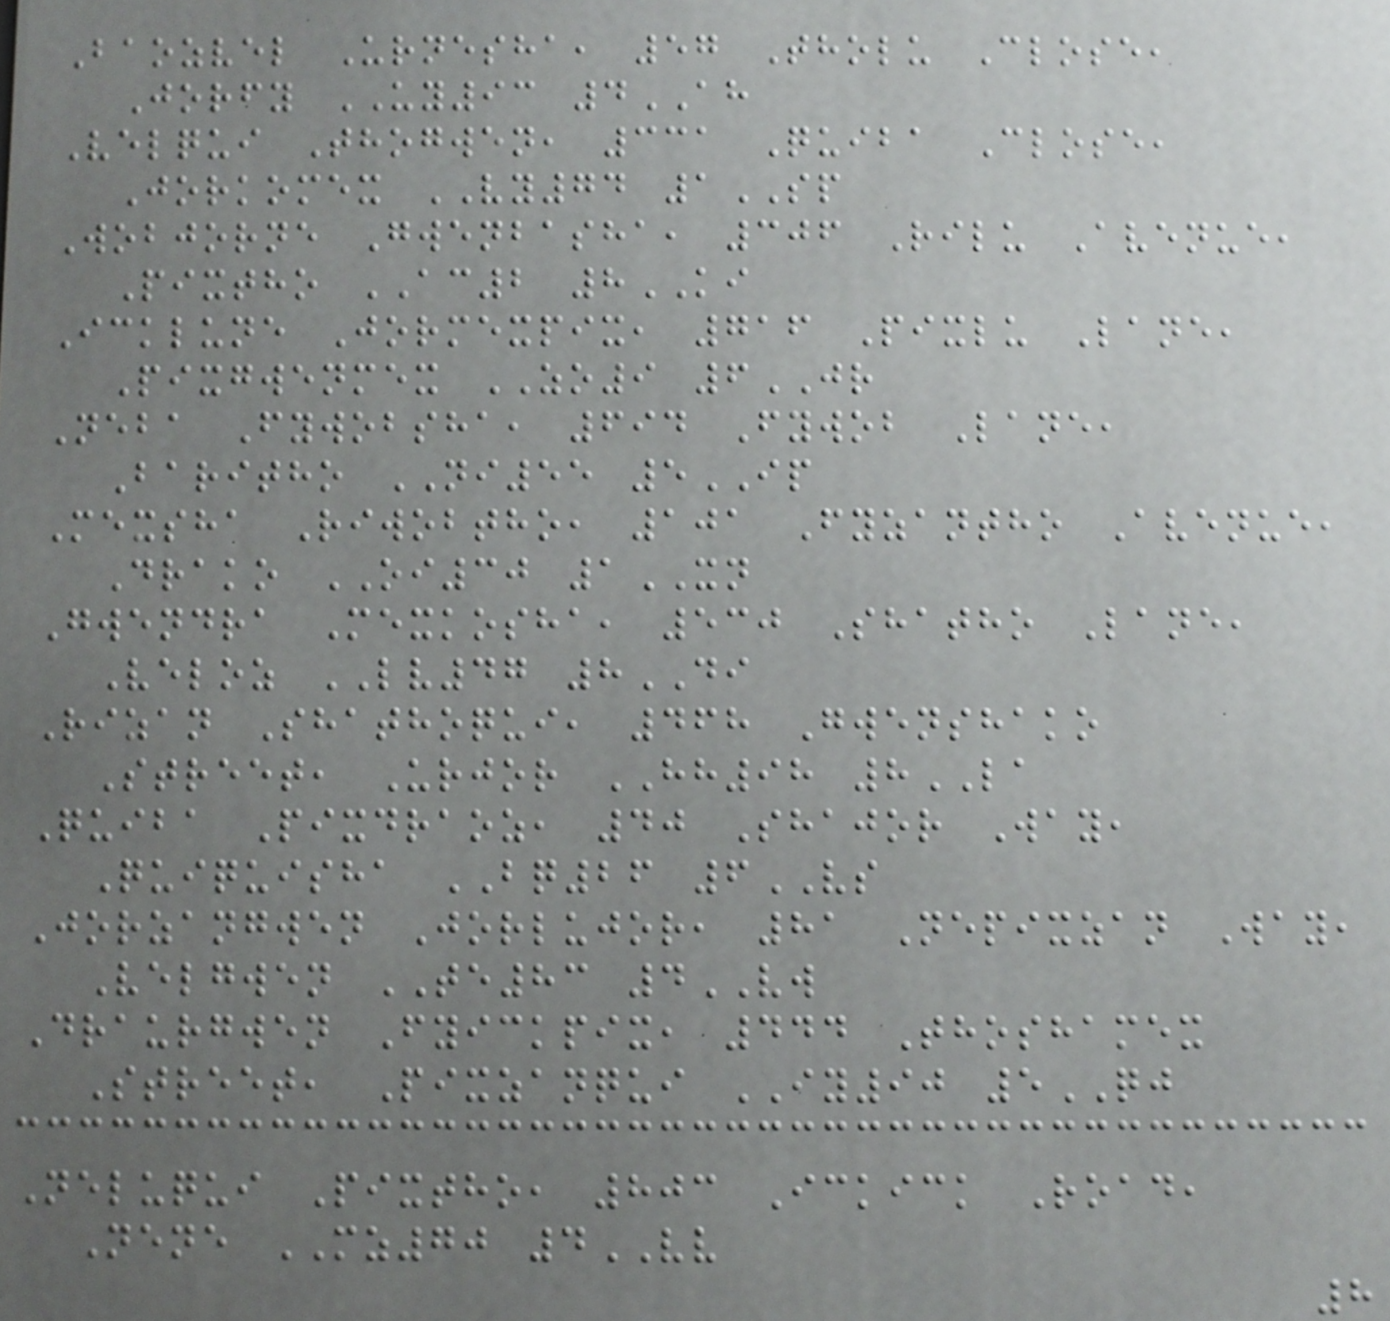Baozvel Urnesha, 57 Tholu Close,
Jorfy UY93 4AH
Velqui Thogwen, 331 Quiba Close,
Jorkomex VY74 1SP
Wobjorne Gwenbasha, 306 Rilu Avenue,
Pixtho AC2 8KI
Icklune Jormexpix, 716 Pixlu Lane,
Pixgwenmex ZO9 6JR
Neba Fywobsha, 694 Fywob Lane,
Baritho NI55 5IP
Mexsha Riwobtho, 101 Fyzantho Avenue,
Drako OI30 1XN
Gwendra Mexkosha, 530 Shatho Lane,
Veloz LV47 8DI
Rizan Shathoqui, 468 Gwenshako
Street, Urjor HH98 8LA
Quiba Pixdraoz, 40 Shajor Way,
Quiquisha BQ26 6VS
Jorzangwen Jorlujor, 81 Nepixzan Way,
Velgwen TE83 4VW
Draurgwen Fyickpix, 444 Thoshamex
Street, Pixzanqui IY90 5QJ
Neluqui Pixtho, 803 Ickick Road,
Nene MZ70 4VV
8
